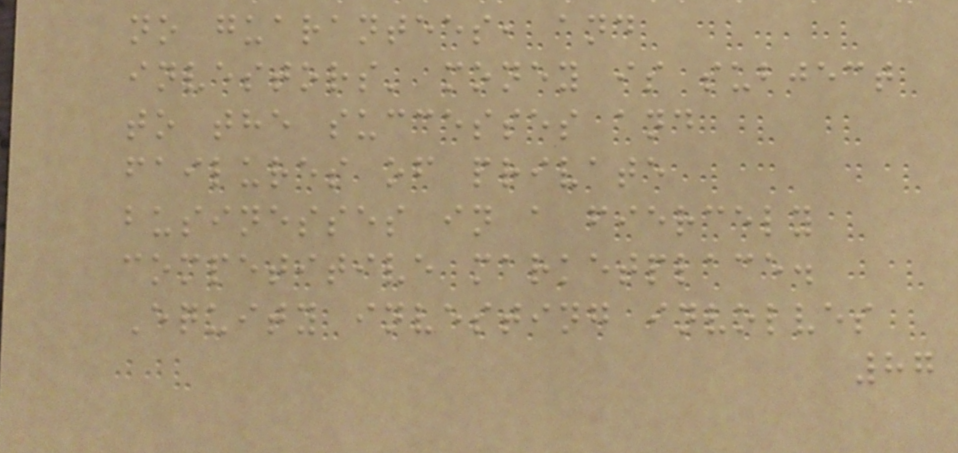no guarantees, and
investors' money is subject
to the successes and
failures of private
businesses in a fiercely
competitive marketplace.
Equity investing involves
87
